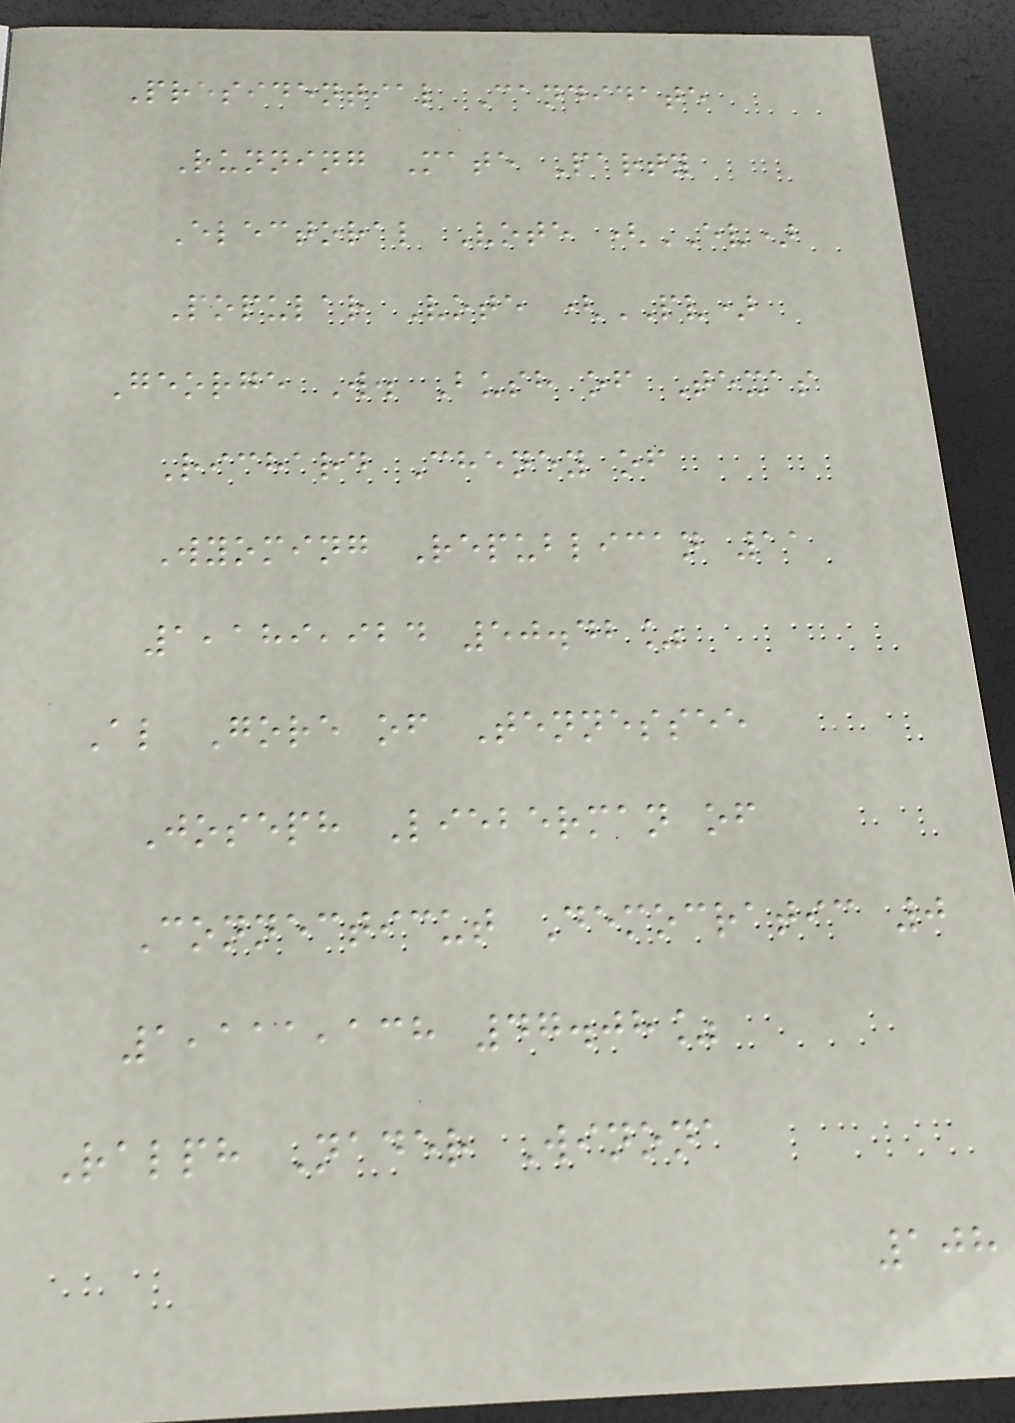Presidential Candidate
Running Mate Party
Electoral Vote (EV)
Popular Vote (PV)
George W. Bush of Texas
Richard Cheney of
Wyoming Republican 11
1,189,924 50.42%
Al Gore of Tennessee
Joseph Lieberman of
Connecticut Democratic 0
1,111,138 47.08%
Ralph Nader Winona
108
